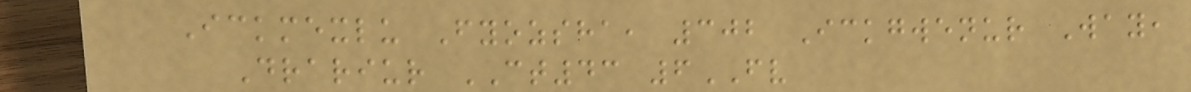Ickmexlu Fyozsha, 302 Ickgwenur Way,
Drariur CT43 6FV
